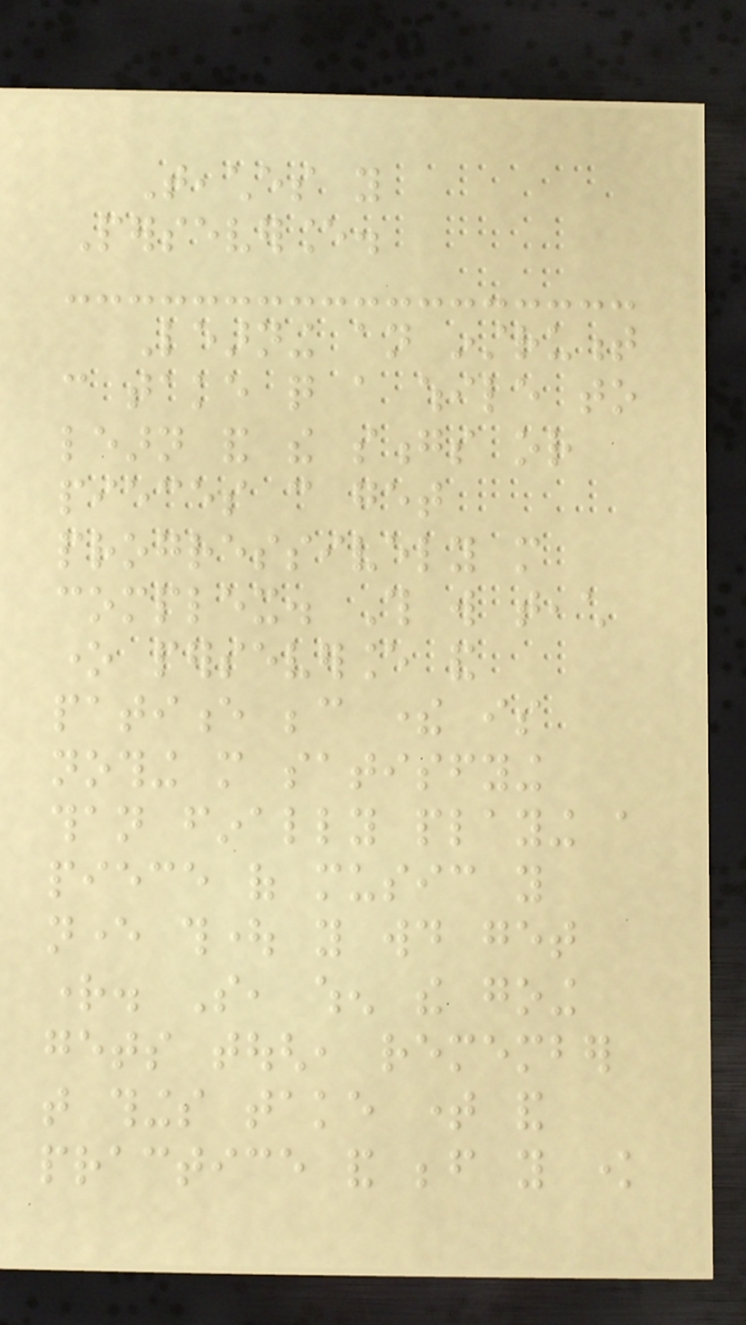Teaches you
Perseverance.
Learning an instrument
can take quite a while to
learn and the songs or
pieces can get
progressively more
complex. This will teach
one perseverance and
patience because there is
nothing more satisfying
than finally playing a
piece of music you
never thought you would get
right. So, when the going
gets tough, remember
that things take time and
practice and before you know
